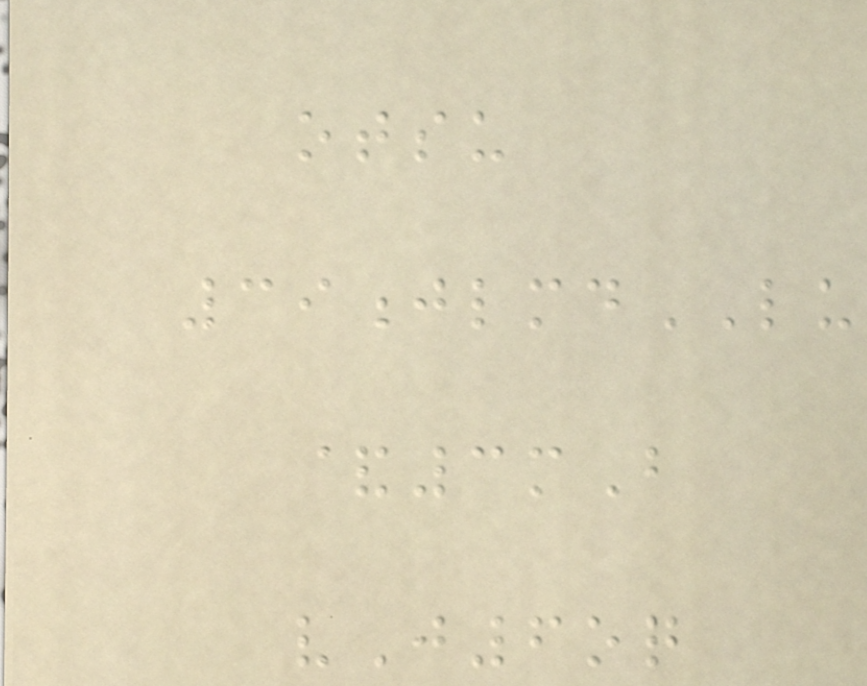otsu
39jlmdLU
&3mB
vJ6oq
